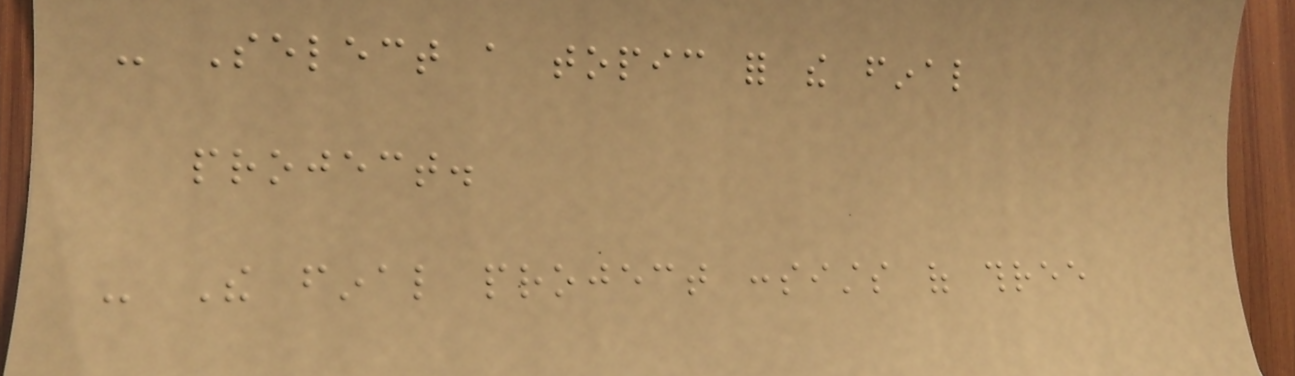- Select a topic for the final
project.
- The final project consists of three
